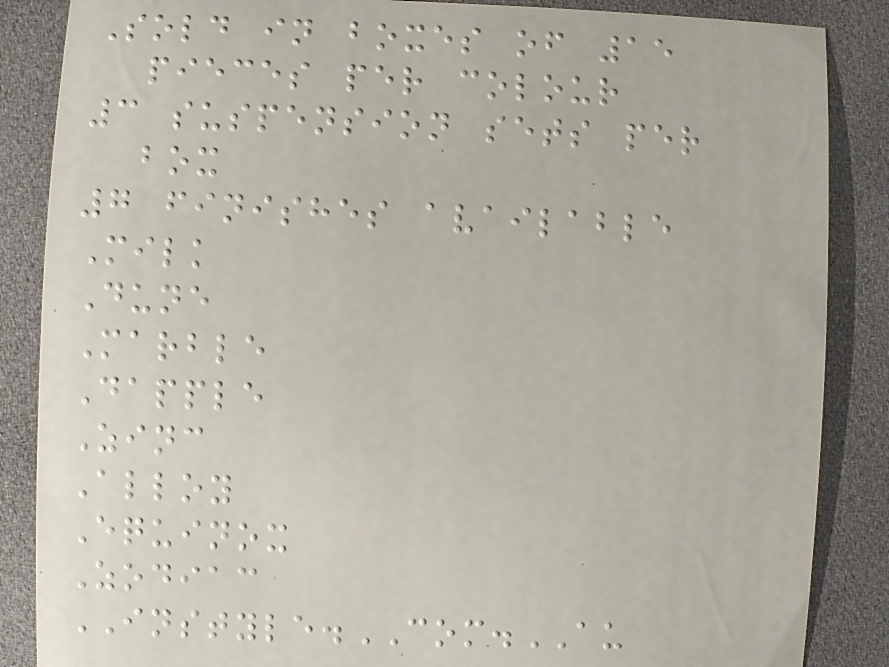Sold in boxes of 15
pieces per colour
3 suspension sets per
box
7 finishes available
Milk
Dune
Marble
Dapple
Zinc
Alloy
Equinox
Zodiac
INSTYLE.COM.AU
